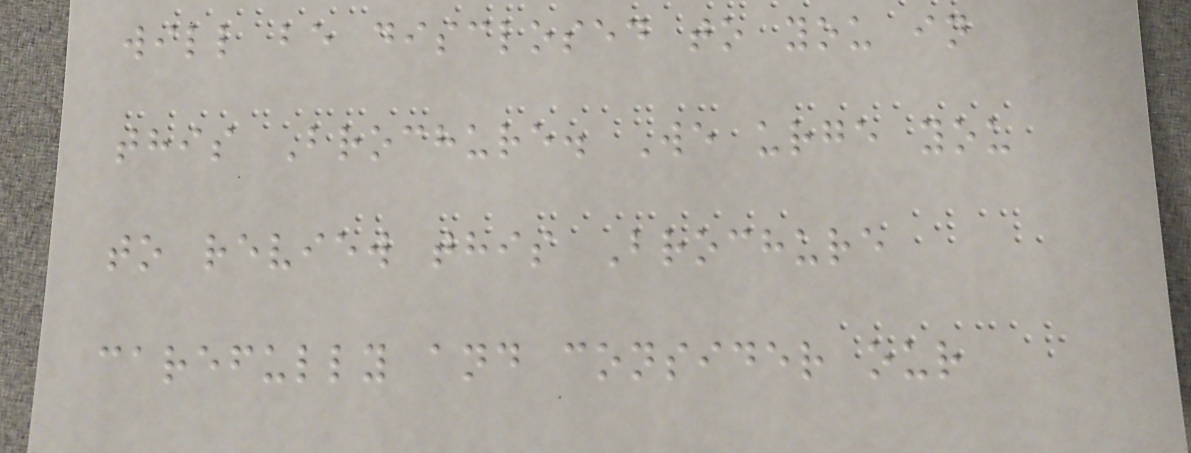will be disclosed to you in
this Brochure. We urge you
to review this Brochure
carefully and consider our
